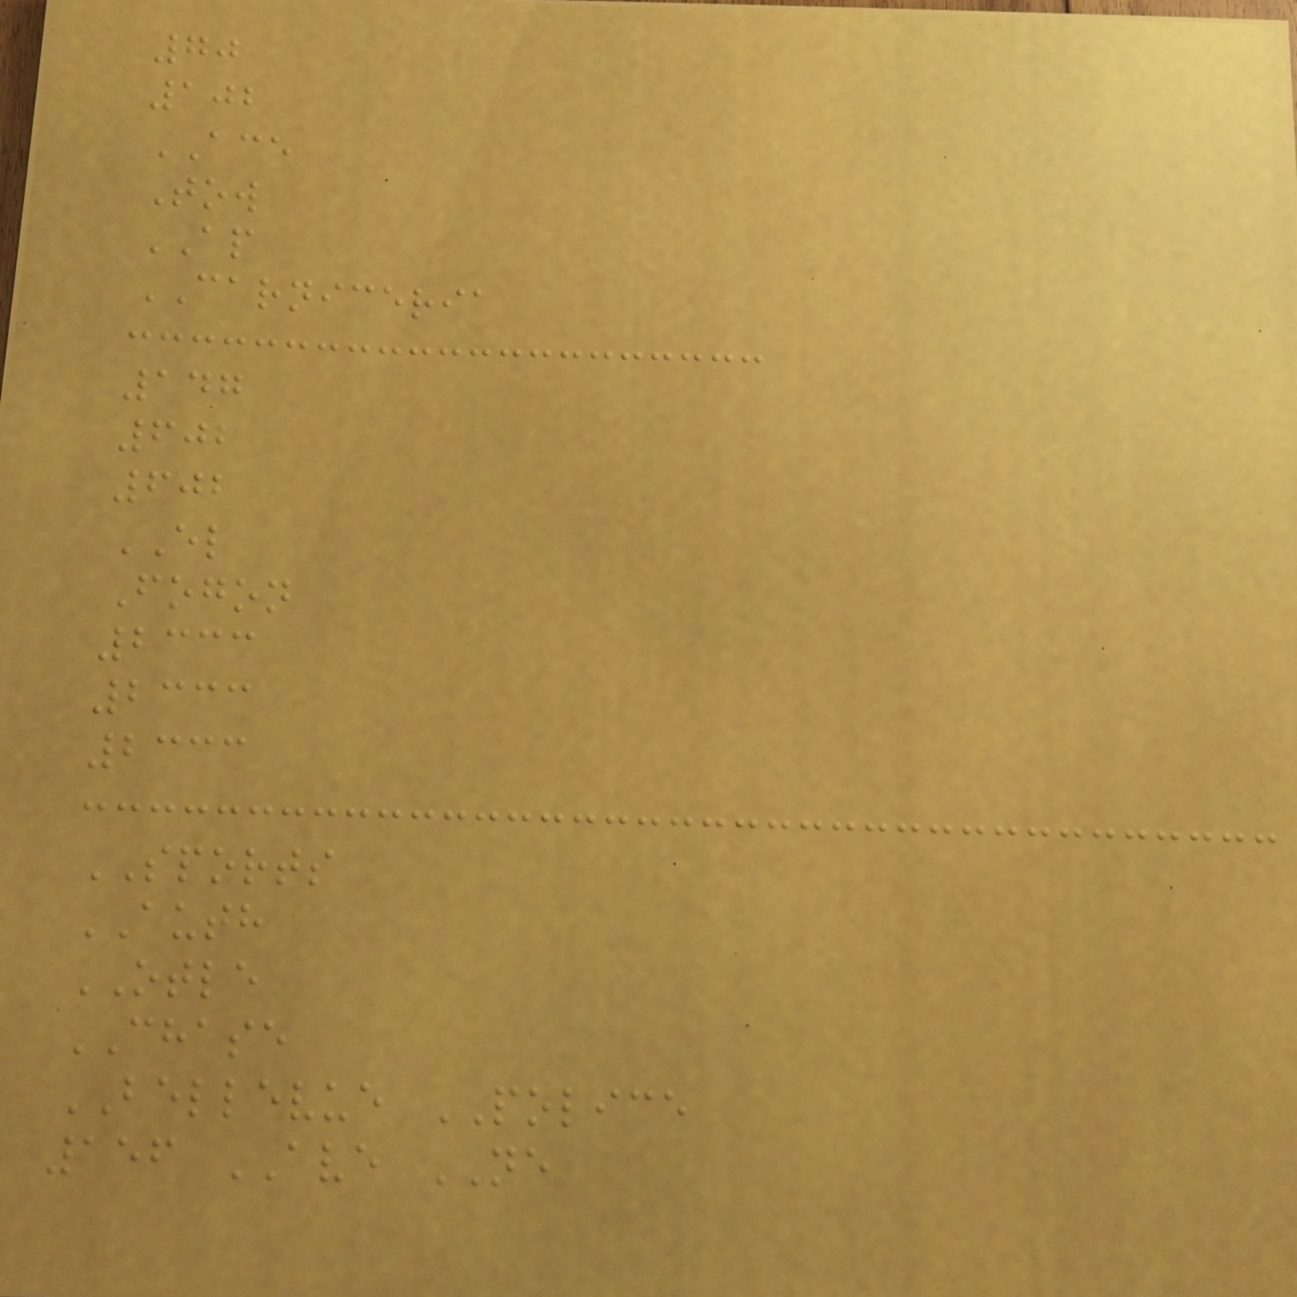70
102
ACE
Tow
AP
CARNICERIA
147
602
602
EL
Fogon
2333
2333
2333
SPORTS
AUTH
OTLE
CHASE
BELLEVUE POLICE
156 AVE NE
